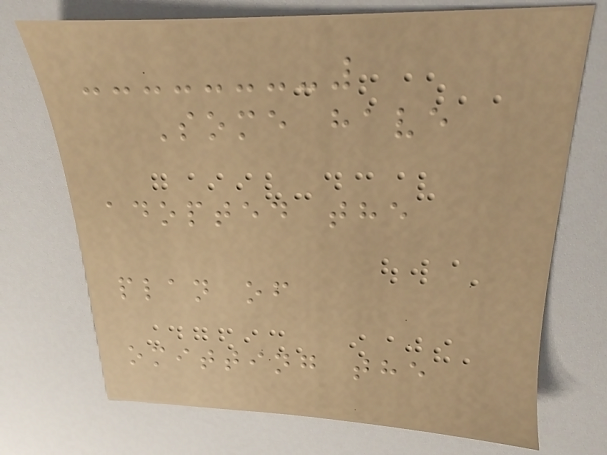Some have
adopted the
plan of
omitting the
